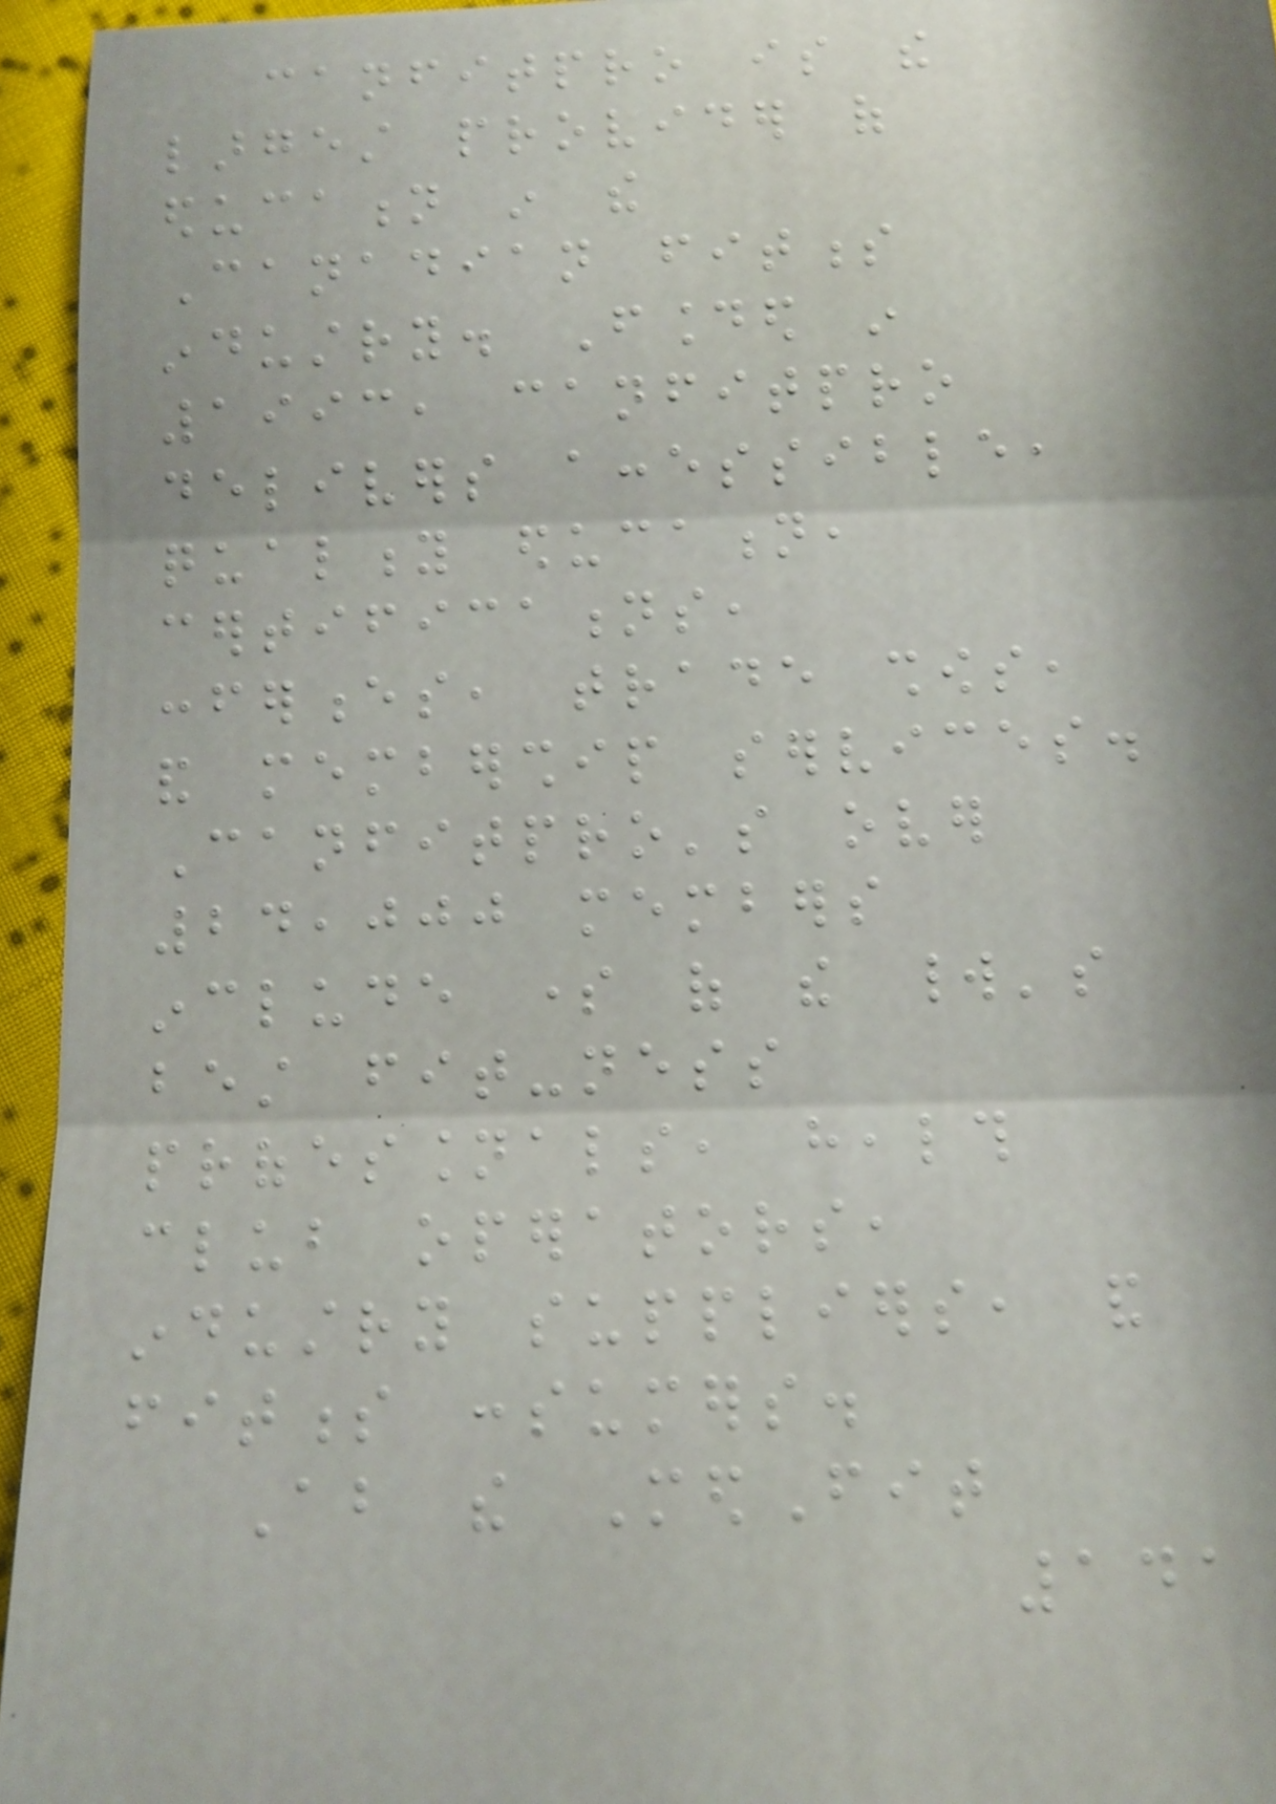canfitpro is the
largest provider of
education in the
Canadian fitness
industry. Founded in
1993, canfitpro
delivers accessible,
quality education,
certifications,
conferences, trade shows,
and membership services.
Canfitpro's over
24,000 members
include some of the world's
best fit-ness
professionals, health
club operators,
industry suppliers, and
fitness consumers.
About the MedFit
141
